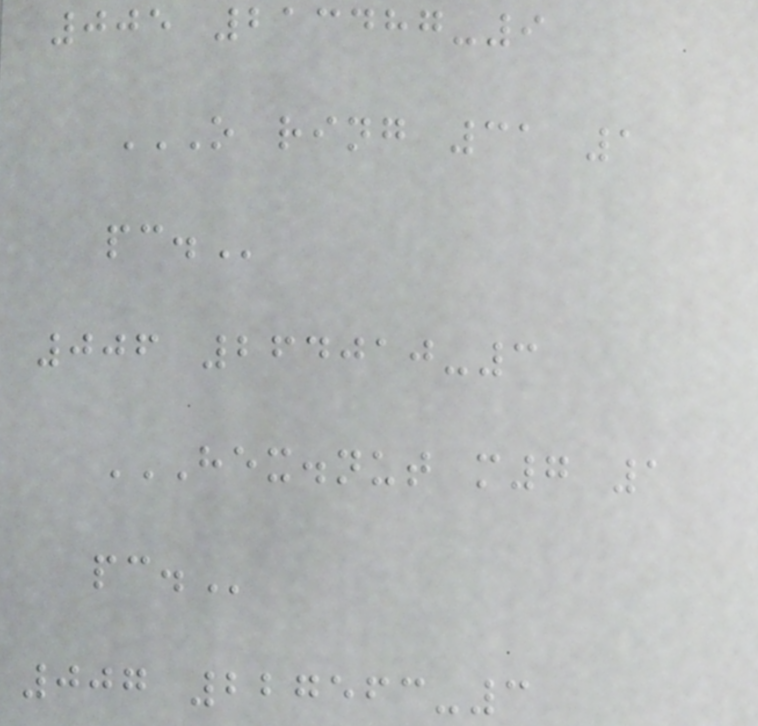005 213487-9
O RING 31 1
PC.
006 264010-3
HEX.NUT M7 1
PC.
007 227563-3
